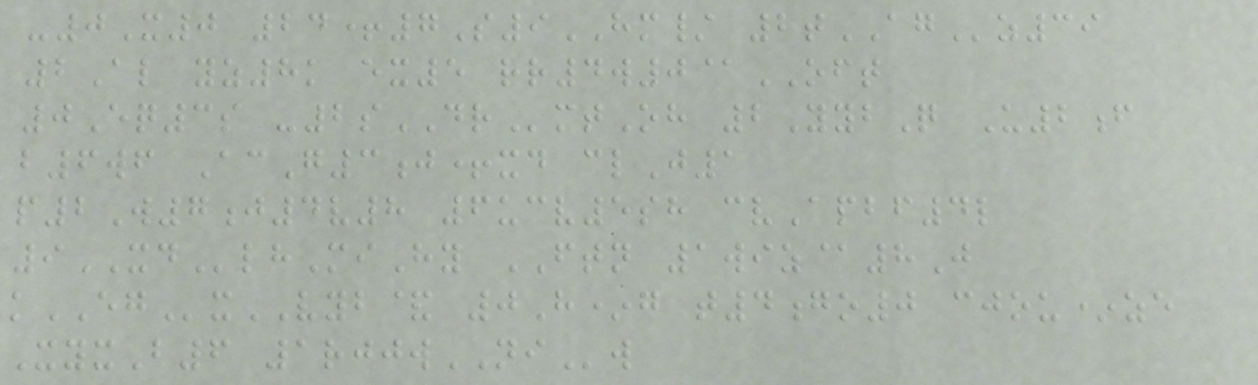-0X0 24+7S9HM/ 2tAGz39
2Al yz8k ex5 rr4w0@OFT
0Eq3s -2sDRmtOh 2YybQ U2f
b6wf AcG3j+xd clJ1
p2W7j4v8 6ucv5sh cvApbf4l
9XDlhMiHy FTN 1wiz@8J
kEGxVYB& 0H*g t4go0 cjou*ze
XyxB6 1rjjwNIw
